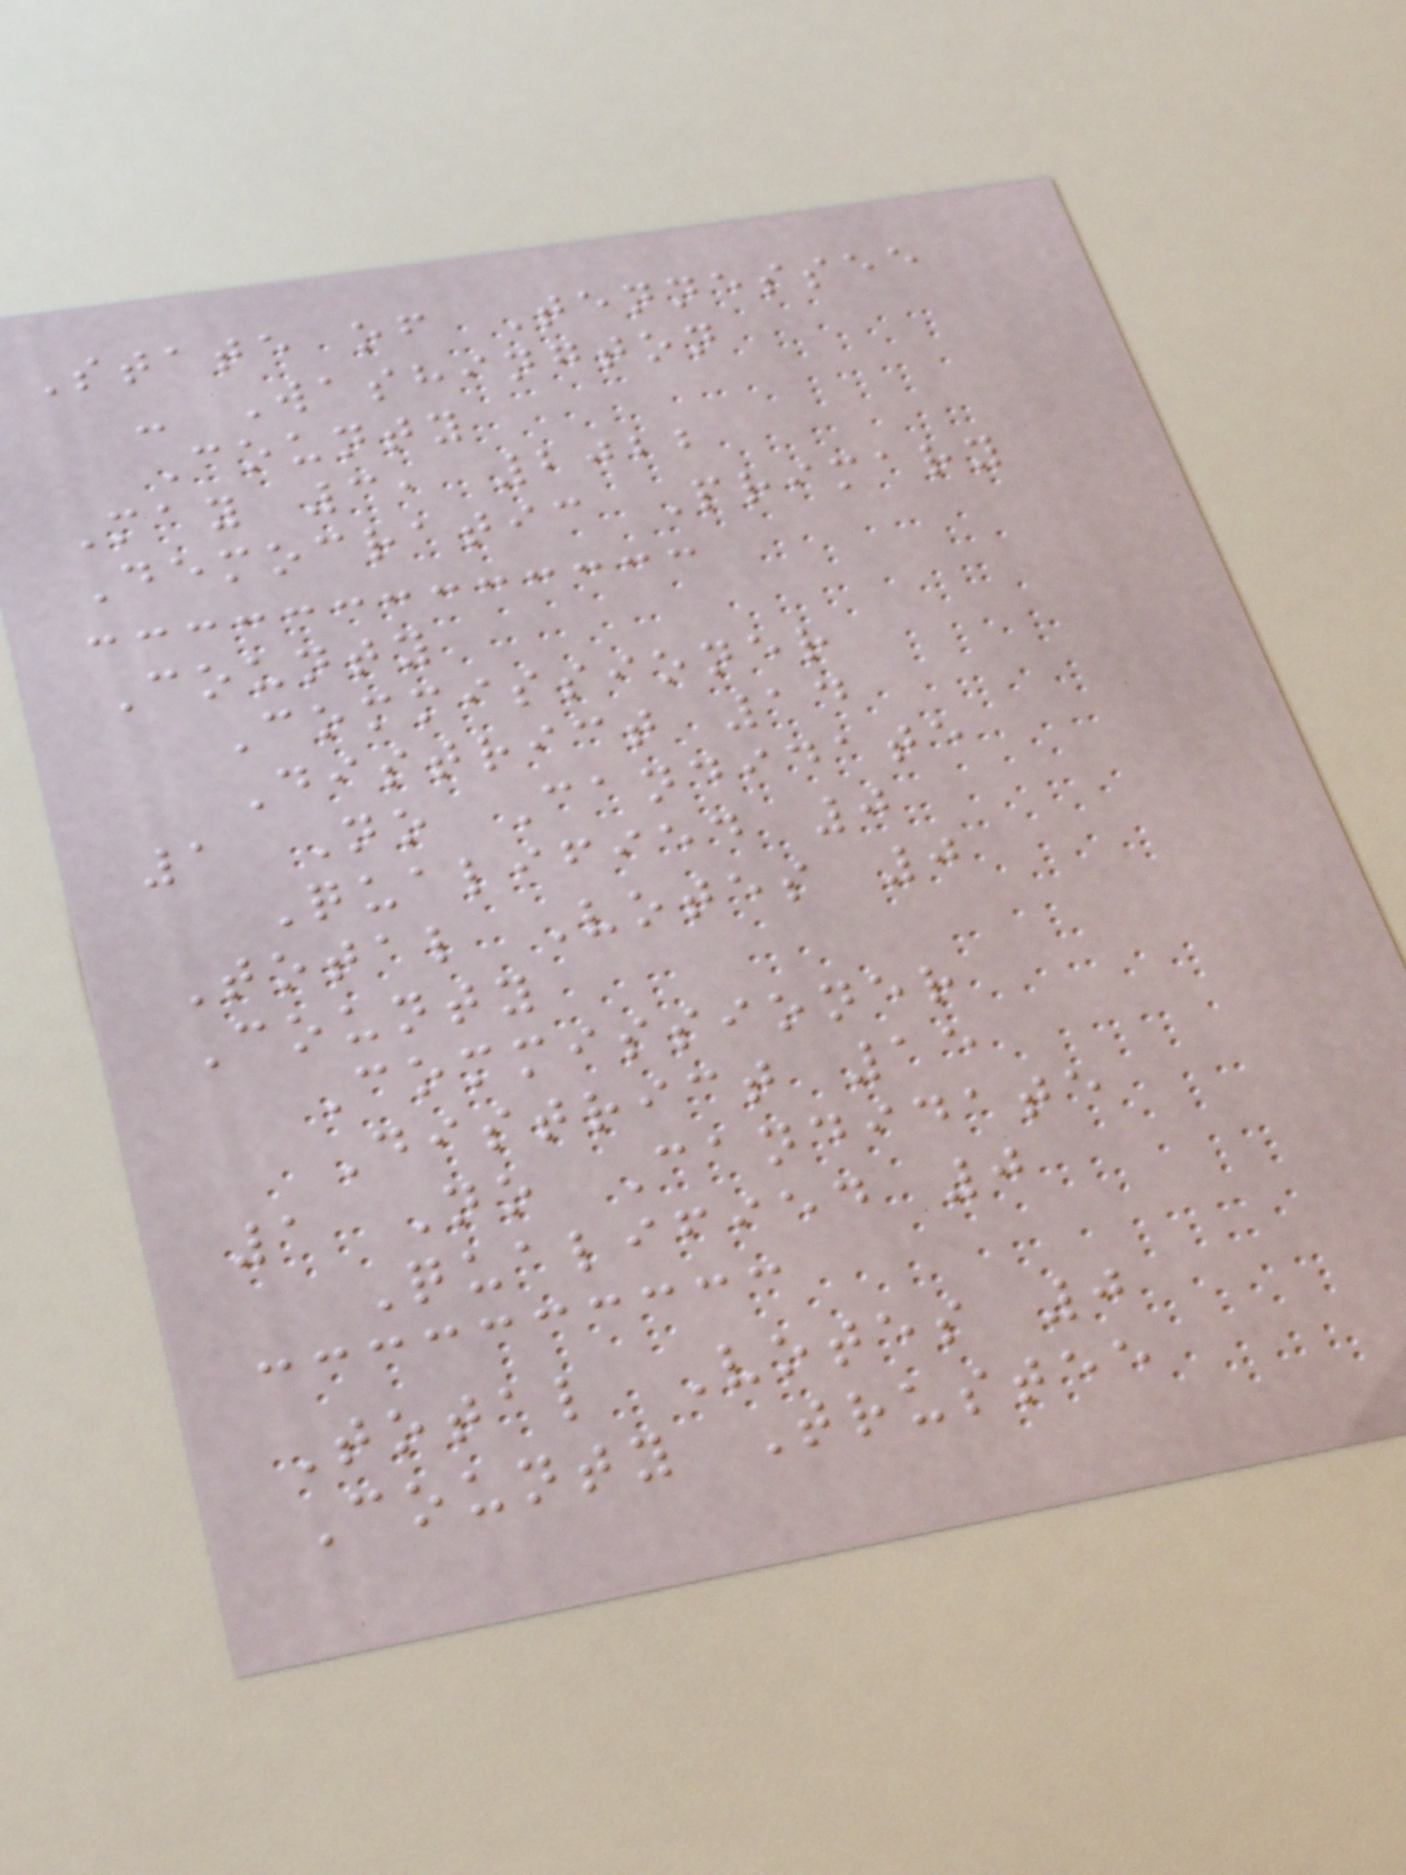State of Tennessee
- Washington
County
May 3, 2022
Democratic Primary
County
Commissioner
District 14
1 No Candidate
Qualified 0
Total Votes 0
County
Commissioner
District 15
1 No Candidate
Qualified 0
Total Votes 0
County Trustee
